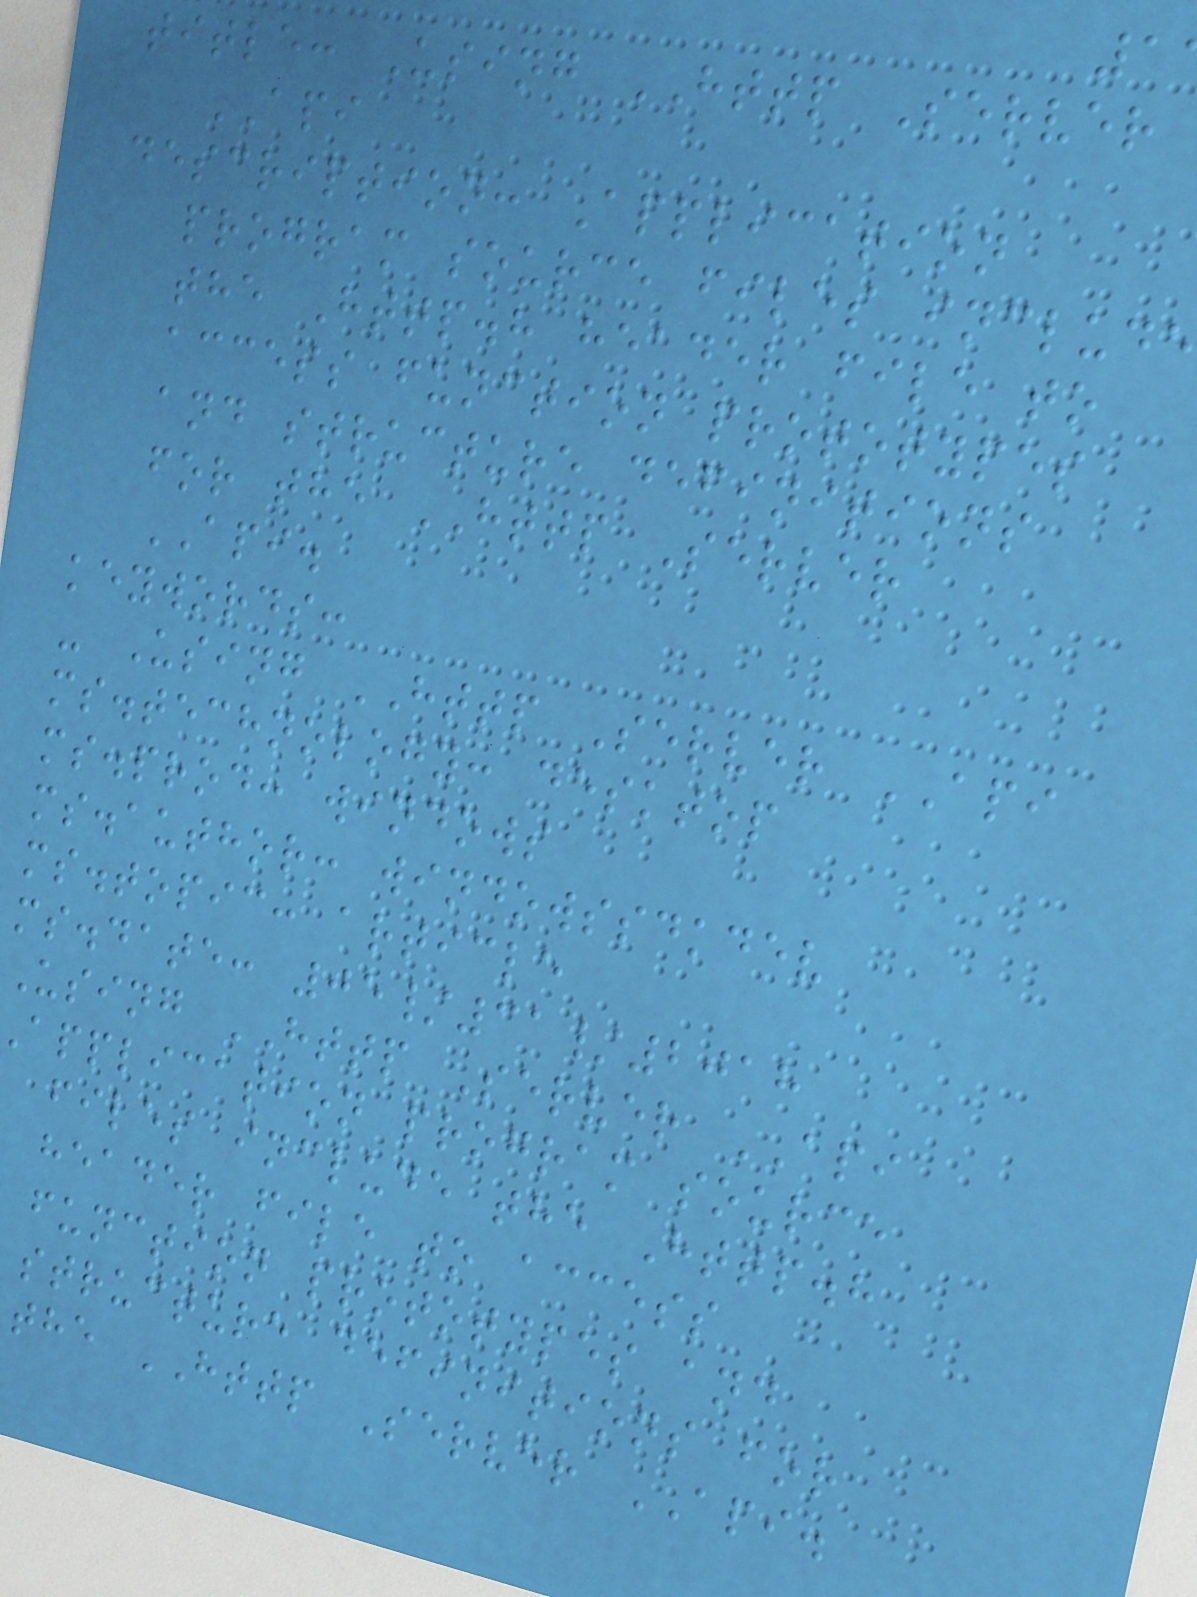title: Using HTTP Server
API
description: Application
program source files include
the Http.h header file to
access function prototypes
and structure definitions
for the HTTP Server
API.
keywords:
- Using HTTP Server API
ms.technology: desktop
ms.prod: windows
ms.author: windowssdkdev
ms.topic: article
ms.date: 05/31/2018
Using HTTP Server API
application program source
files include the Http.h
header file to access
function prototypes and
structure definitions for
the HTTP Server API.
